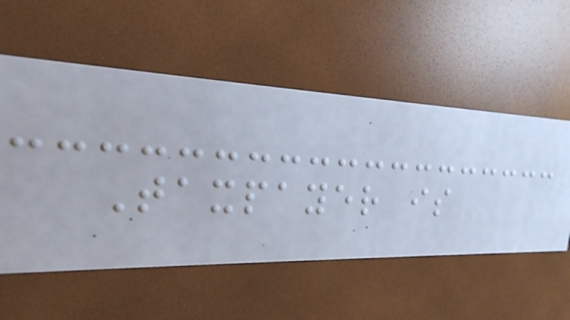Taxpayer is
